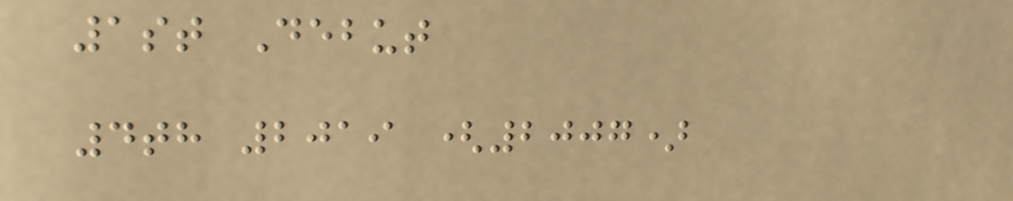1st Debut
4th 2019 (2007)
